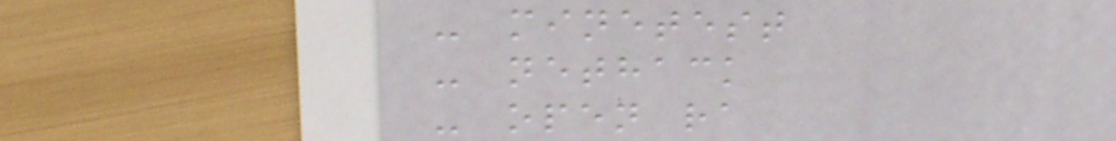- minetest
- nethack
- open ra
